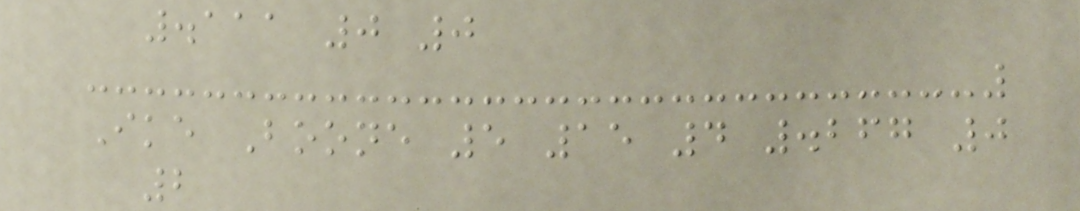.111 0 0
Ike Boone 5 15 4 .267 0
2
